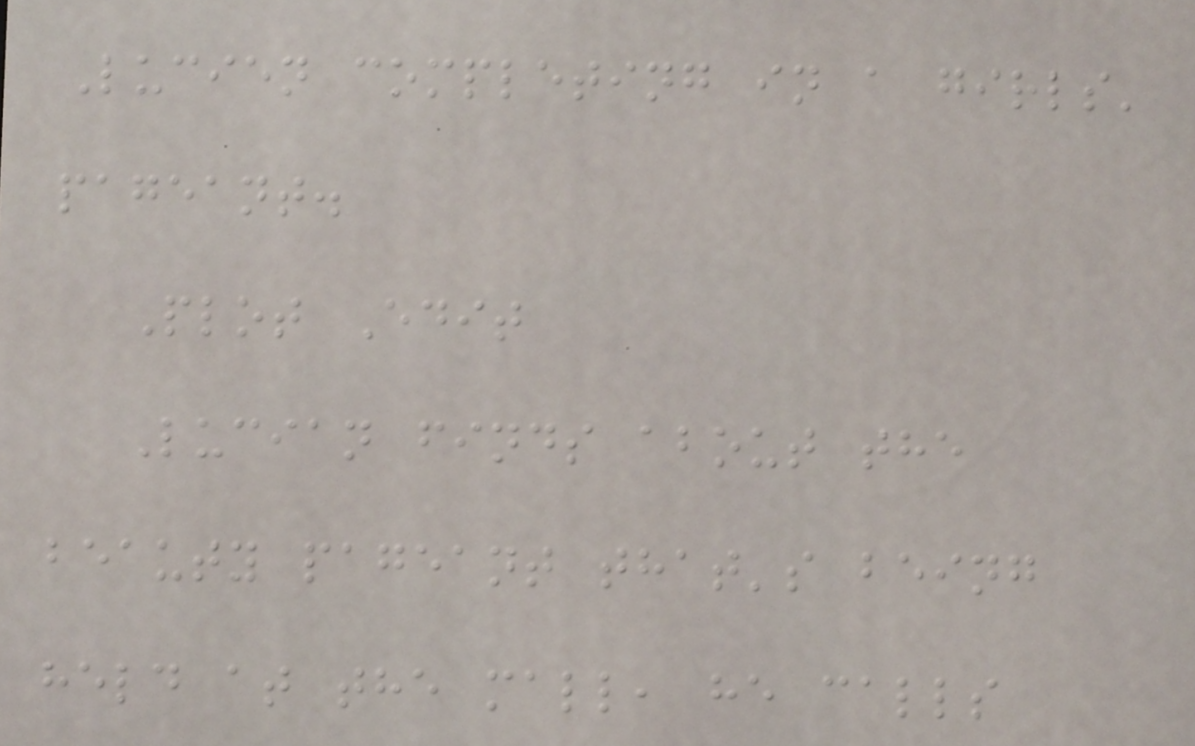Lucien completing in a girls'
pageant.
Plot Edit
Lucian finds about the
beauty pageant that's being
held at the mall, he calls
